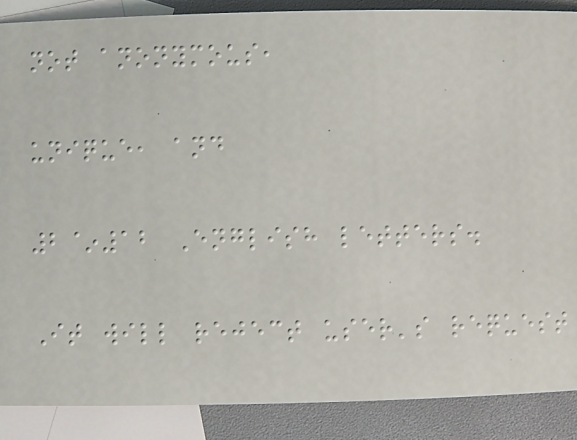not anonymous,
unique, and
2~12 English letters.
It will reject user's request
